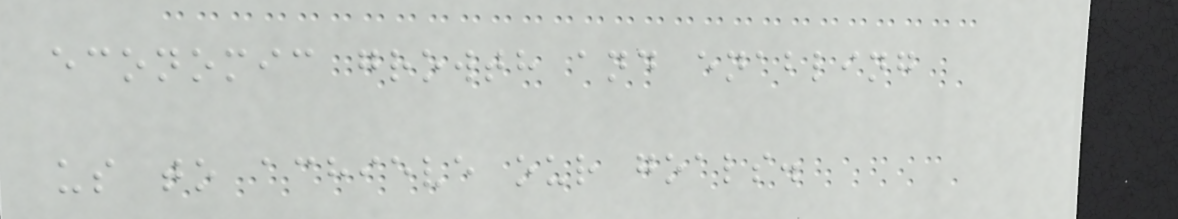economic growth and enabling
us to achieve our goals.
